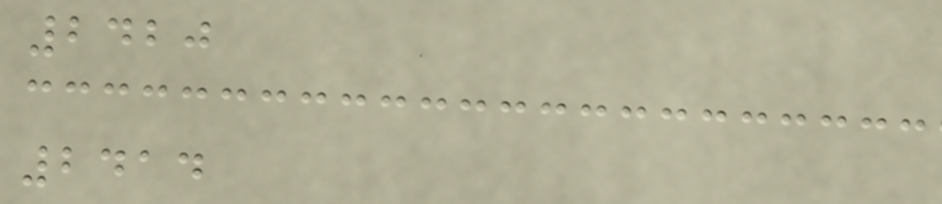2420
2414
